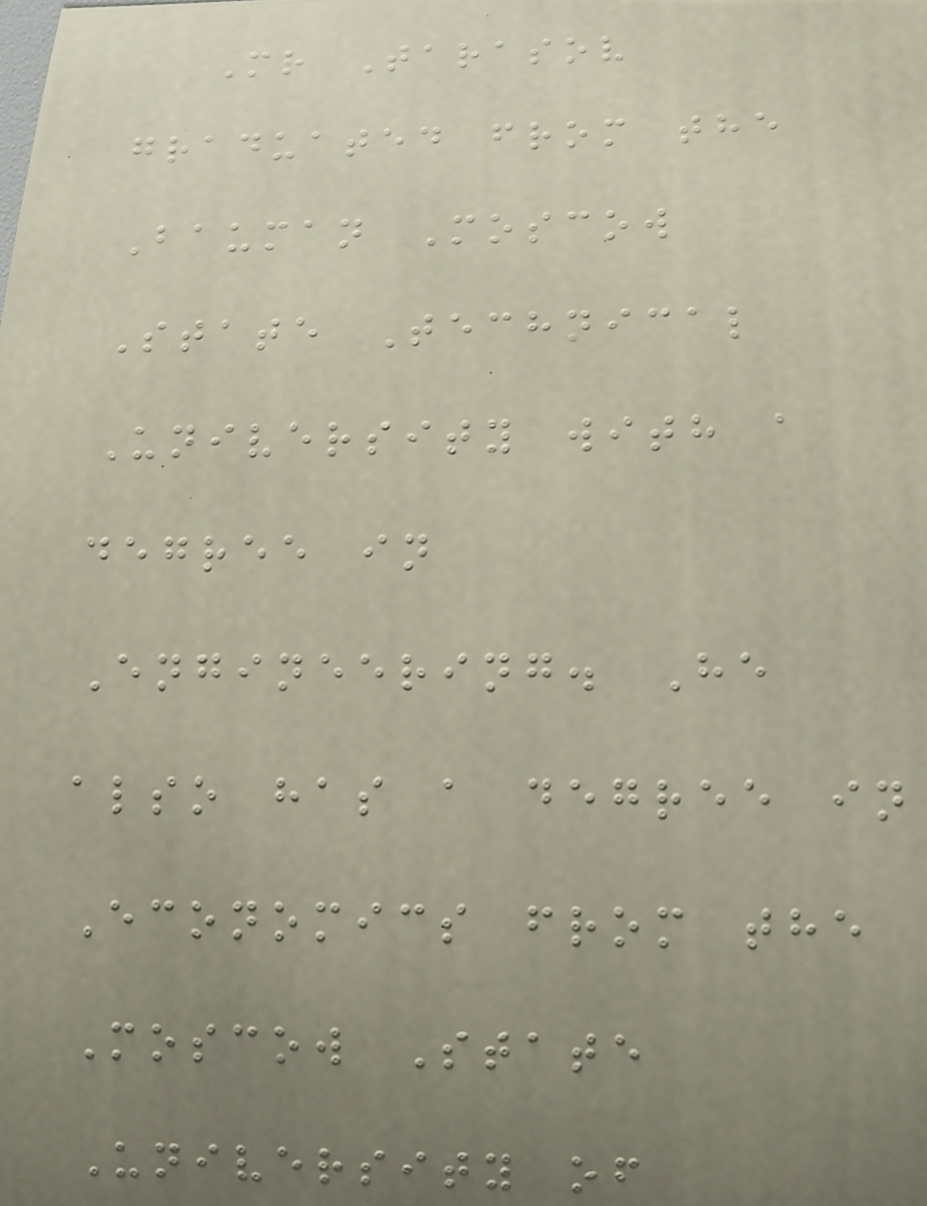Mr Tarasov
graduated from the
Bauman Moscow
State Technical
University with a
degree in
Engineering. He
also has a degree in
Economics from the
Moscow State
University of
